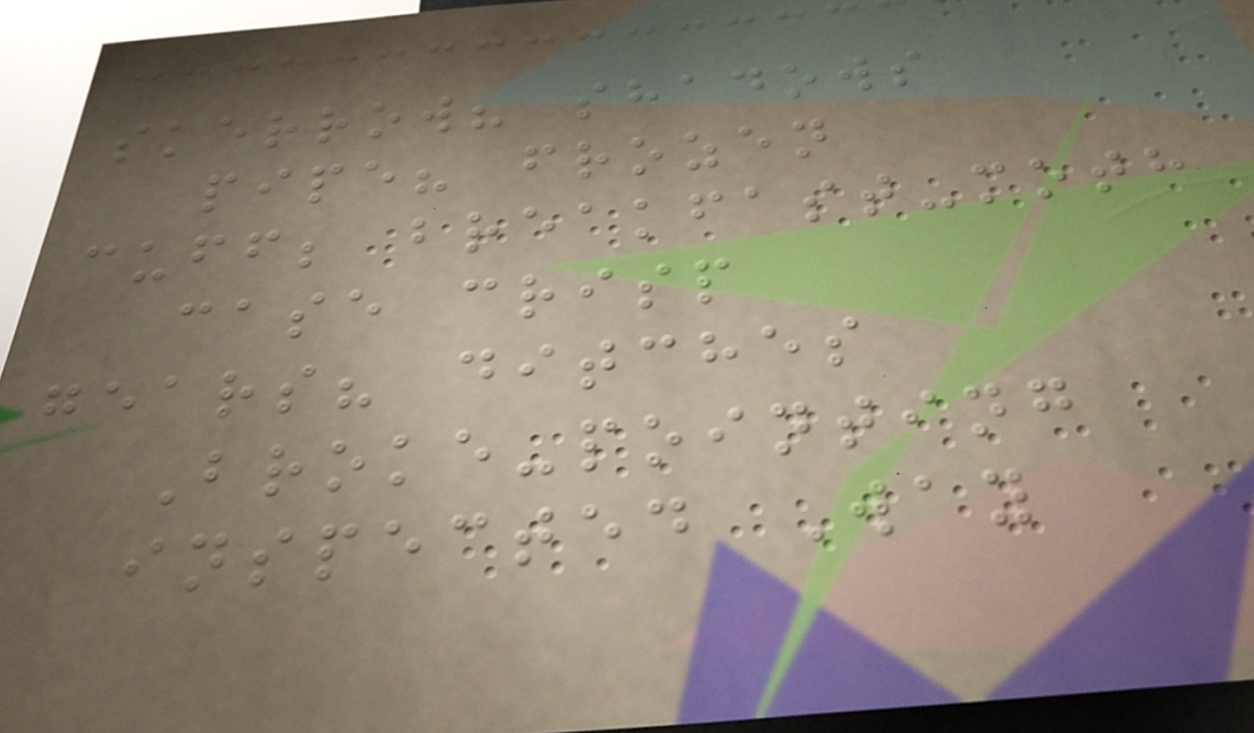skerrow? shadows
pipe? frozen
cuff; breakfast-moth
case crisp
gears? ditches
Broke-pointing
inspected Way
